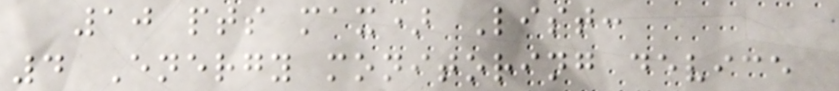10 pts max) List:
4 Energy monitoring device
